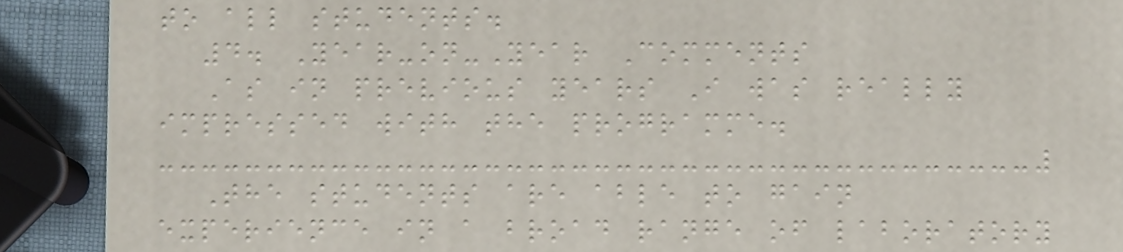to all students.
4. Year-on-Year Comments
As in previous years I was really
impressed with the programme.
The students are able to gain
experience in a broad range of laboratory
